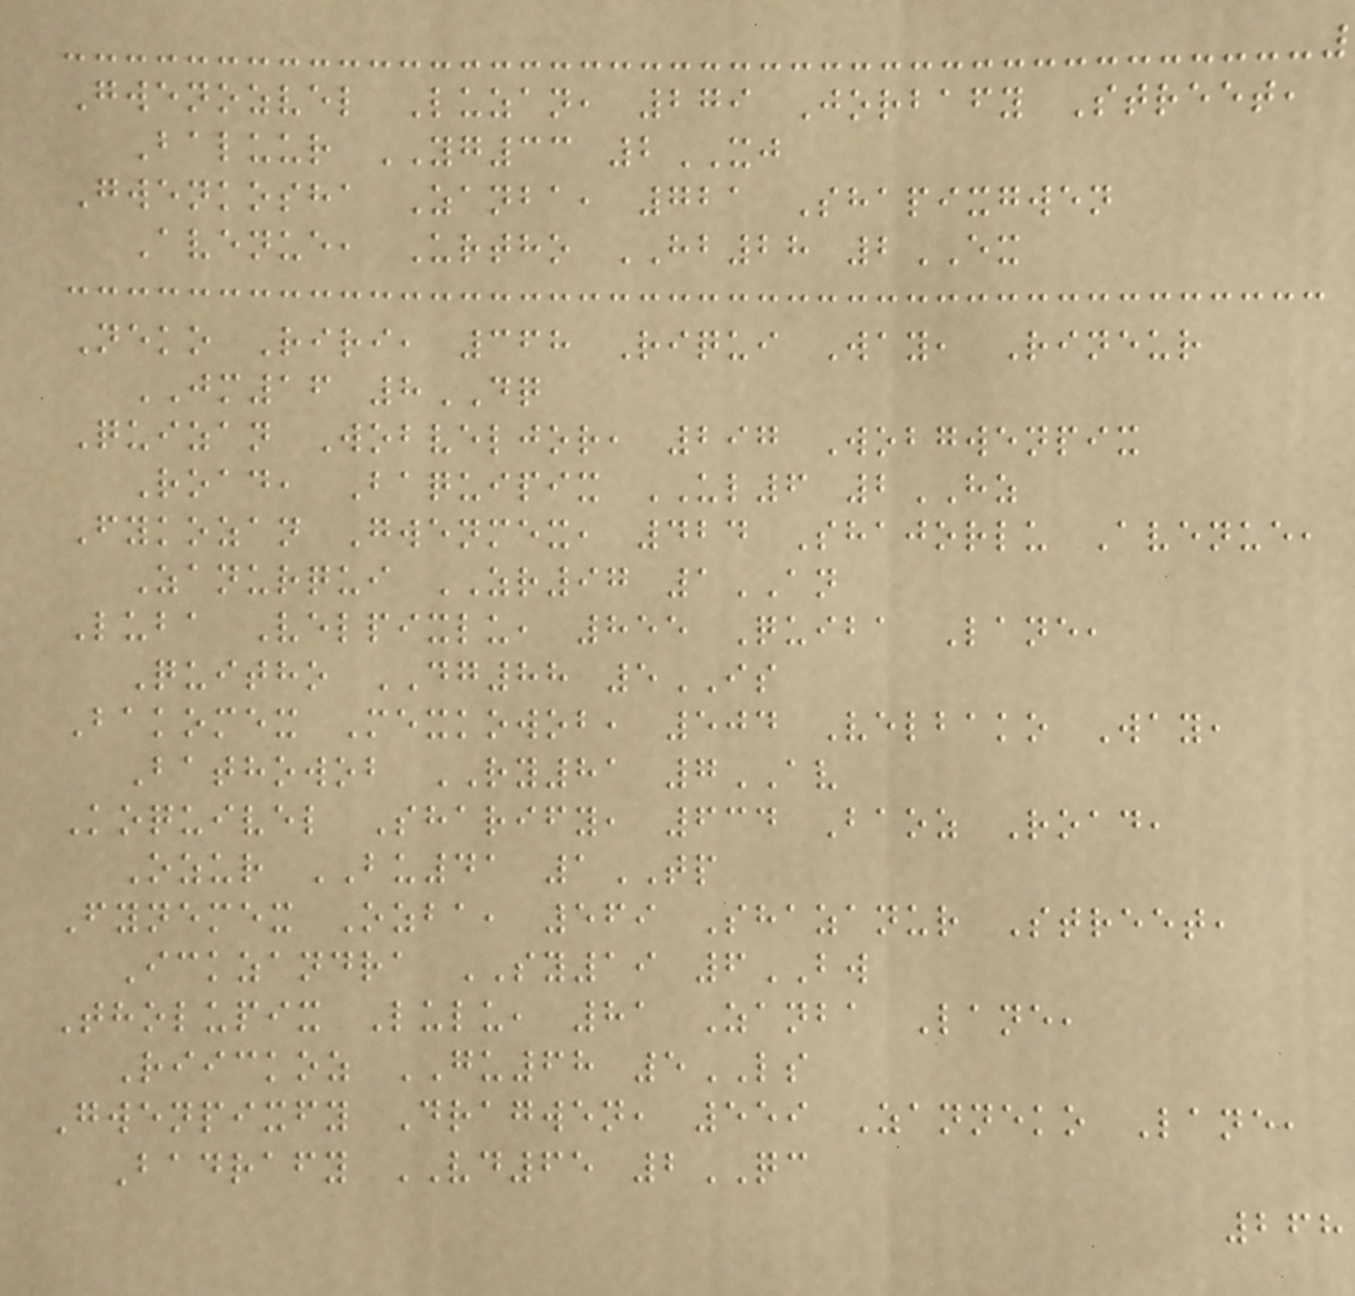Gwenozvel Luzan, 279 Jorbafy Street,
Baluur YG33 2XJ
Gwenkosha Zanba, 721 Shapixgwen
Avenue, Urtho HB28 2EX
Neko Riri, 368 Riqui Way, Rineur
JM16 8DQ
Quizan Wobveljor, 297 Wobgwenpix
Road, Baquipix UL6 2HZ
Fykozan Gwenmex, 424 Shajorlu Avenue,
Zanurqui ZR97 1AN
Luba Velpixlu, 855 Quiba Lane,
Quitho DG88 5IS
Bakomex Mexkowob, 504 Velbako Way,
Bathowob RY81 7AV
Koquivel Sharify, 634 Baoz Road,
Ozur BU41 1TP
Fynemex Ozba, 569 Shazanur Street,
Ickzandra SY19 6BW
Tholupix Lulu, 81 Zanba Lane,
Riickoz GU68 5LS
Gwenpixfy Dragwen, 559 Zanneko Lane,
Badrafy VD65 2QC
268
